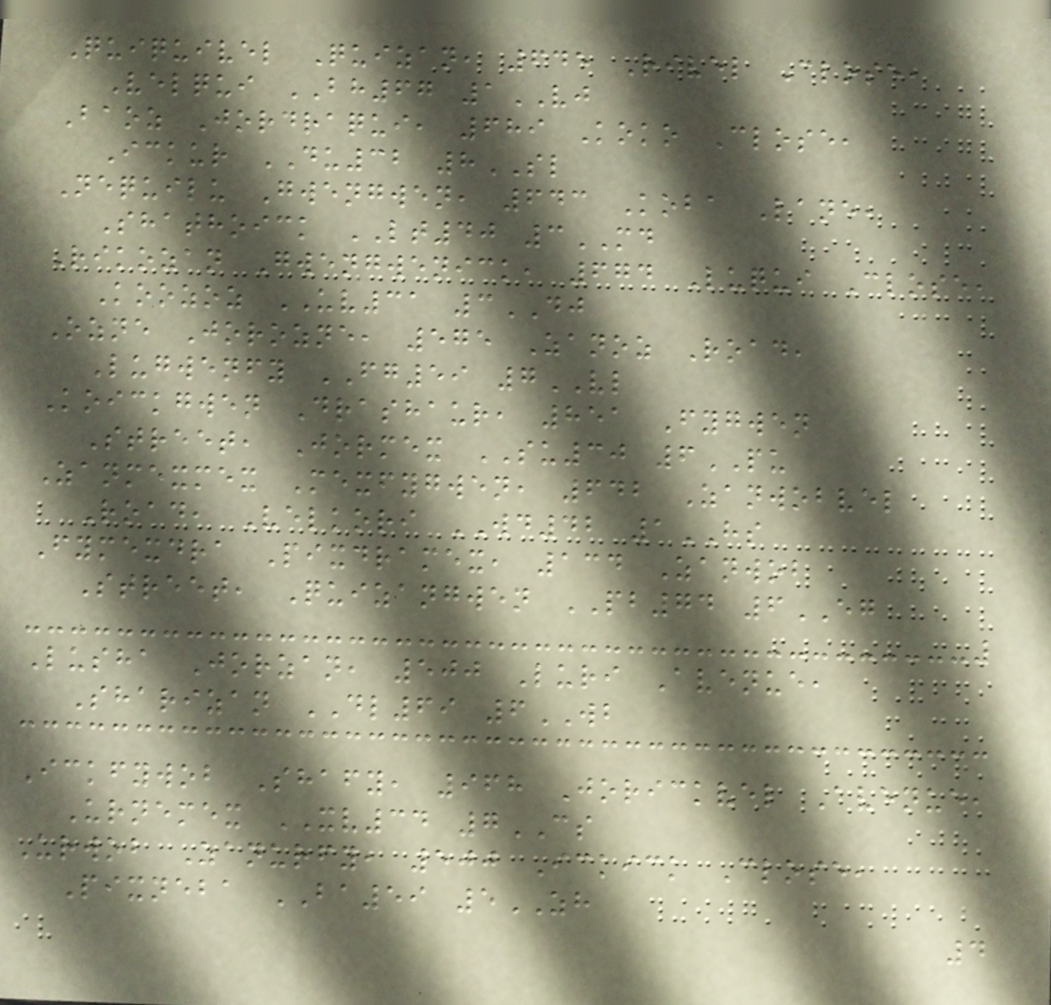Quiquivel Quizan, 645 Rivel Close,
Velqui BH67 1VJ
Baoz Jordraqui, 689 Koko Close,
Ickur DU32 8SL
Nequilu Gwengwen, 643 Koba Lane,
Shathoick LT40 3MD
Rikozan Gwengwenick, 674 Luqui Close,
Koozoz UV31 3DJ
Ozne Jorozne, 575 Zanoz Road,
Lugwenfy FG59 7VL
Koickgwen Drashaur, 851 Fygwen
Street, Jormex SU30 6PU
Zanmexmex Mexfygwen, 642 Zanwobvel
Road, Velkori WD42 1HS
Fymexdra Pixdramex, 134 Zanwob
Street, Quizangwen PB74 6EG
Lusha Jorzan, 500 Luri Avenue,
Sharizan DL69 6WB
Ickfywob Shafy, 968 Jorickvel Avenue,
Urnemex XV34 7CS
Urwob Zanurfy, 500 Ickick Close,
Pixneba BA59 5ZH
4
